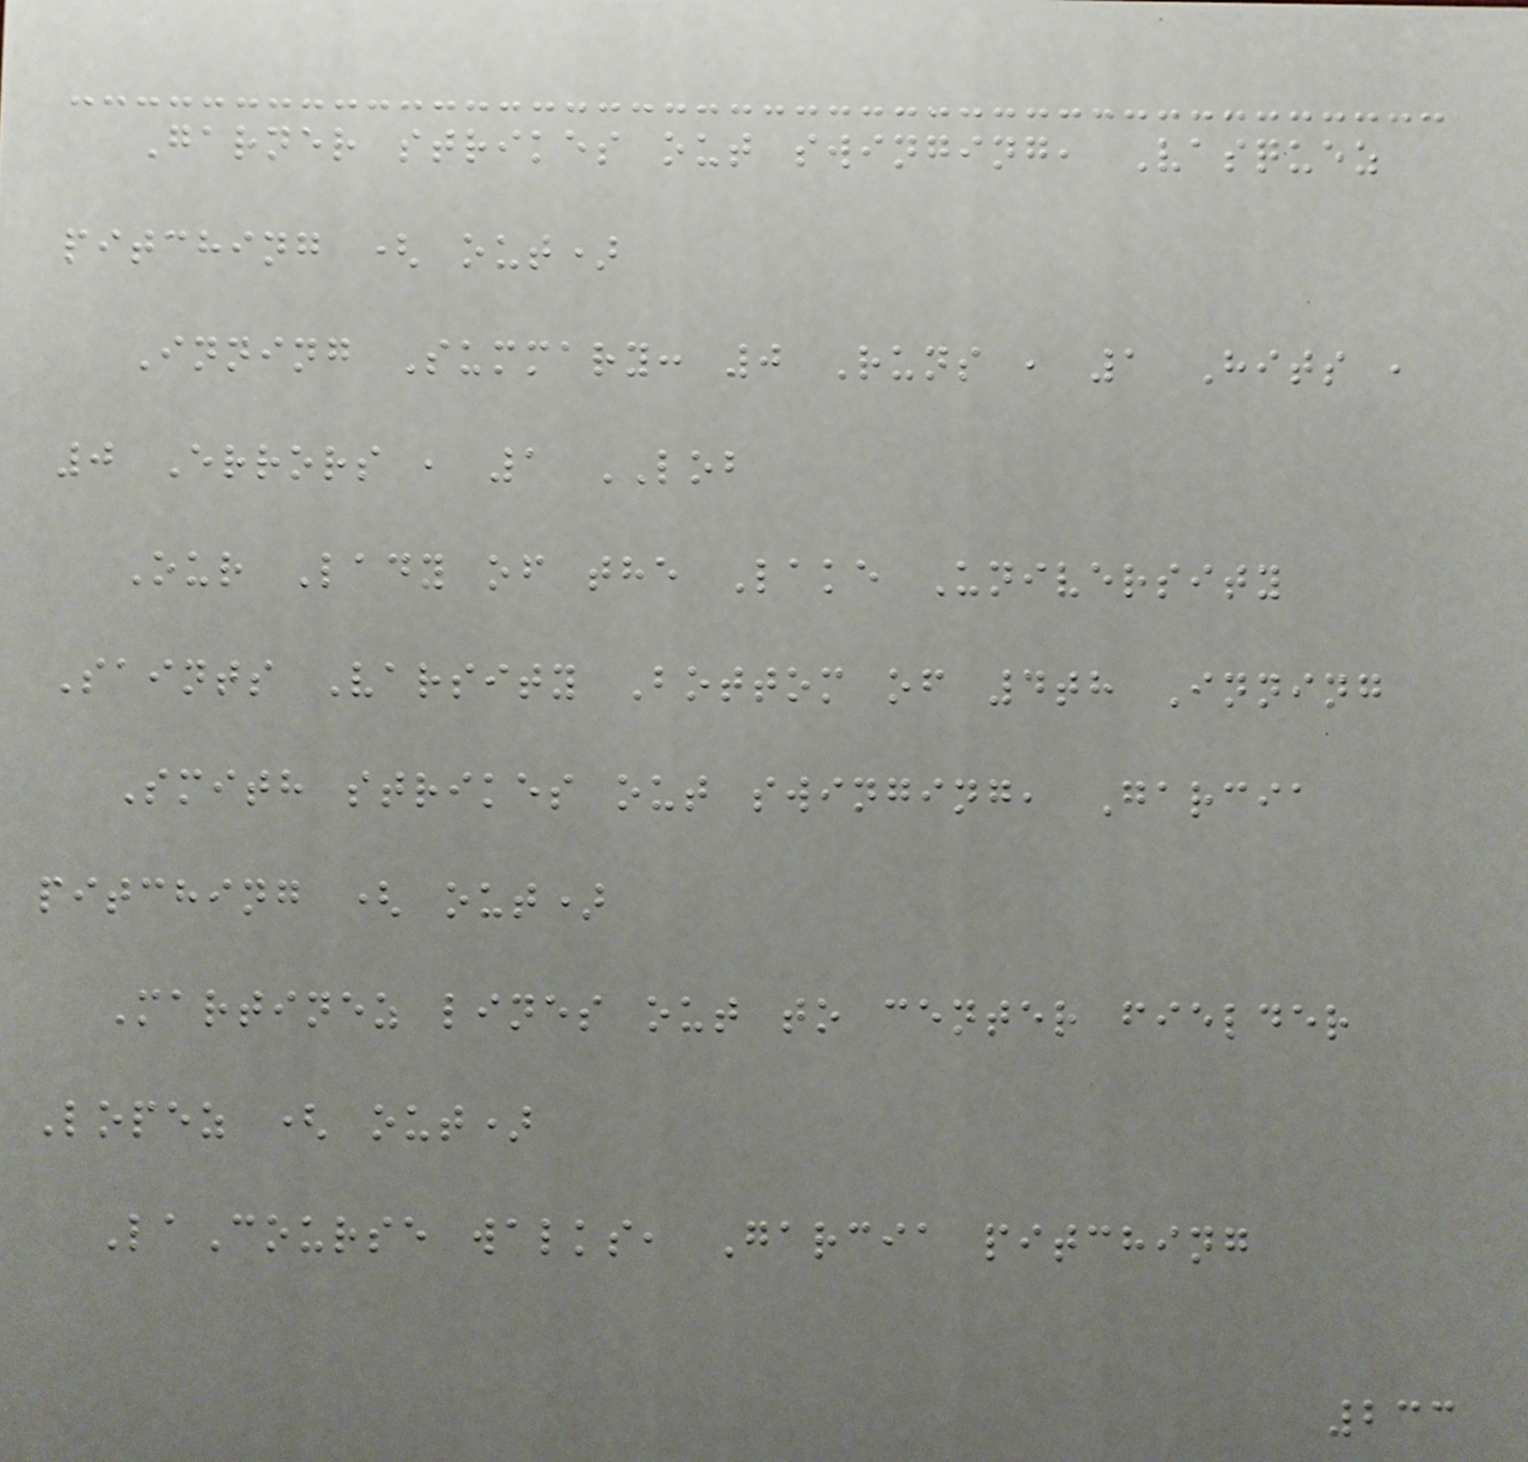Garner strikes out swinging, Vasquez
pitching ( out)
Inning Summary: 0 Runs , 1 Hits ,
0 Errors , 1 LOB
Our Lady of the Lake University
Saints Varsity Bottom of 4th Inning
Smith strikes out swinging, Garcia
pitching ( out)
Martinez lines out to center fielder
Lopez ( out)
LaCourse walks, Garcia pitching
233
